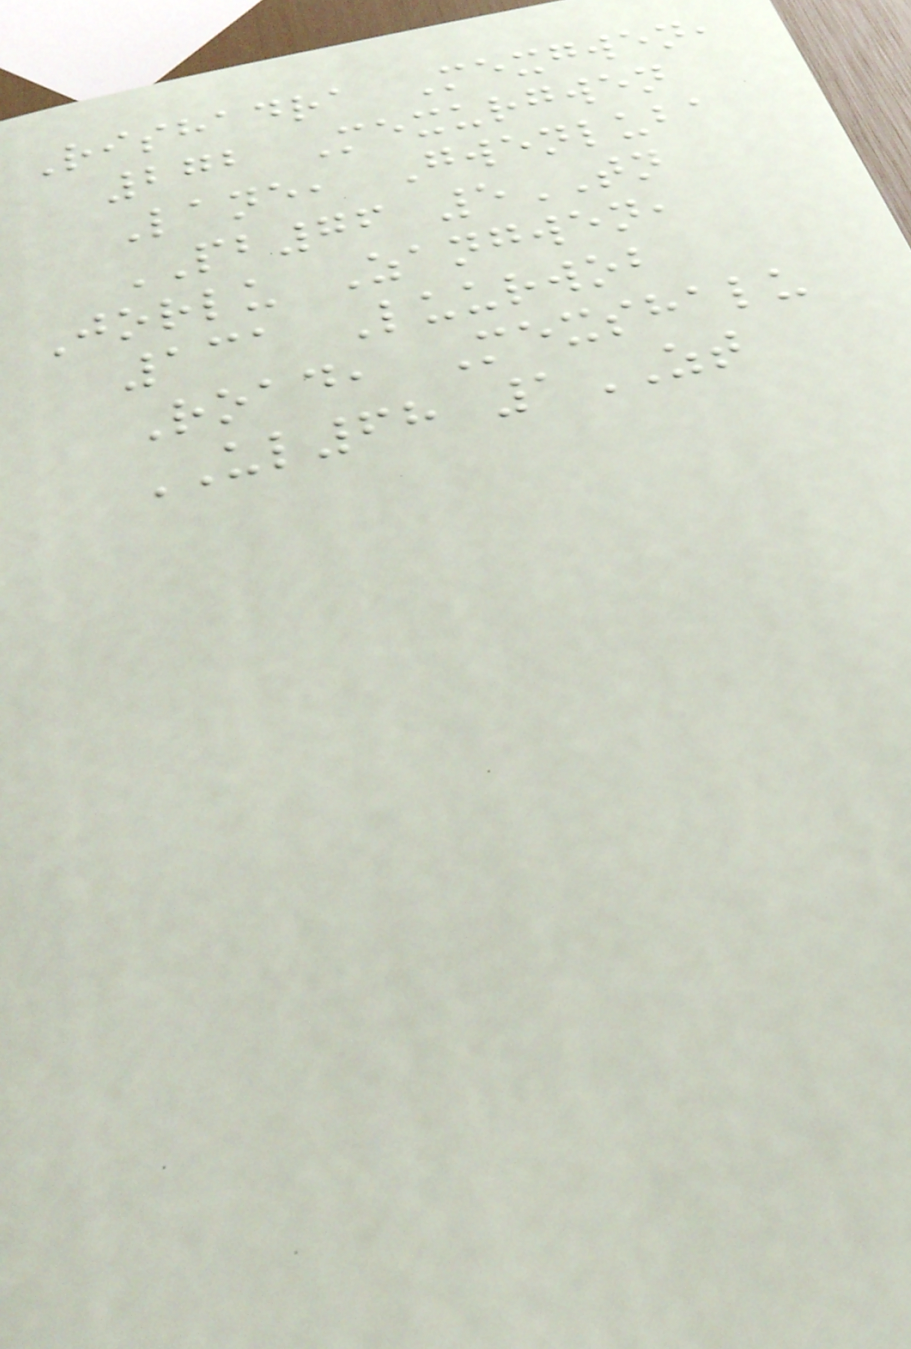Rishadra Mexgwen,
272 Mexurgwen
Lane, Gwenluba
PB76 5TN
Jorlu Zangwen,
131 Luurwob
Road, Mexshalu
UL68 1ZT
